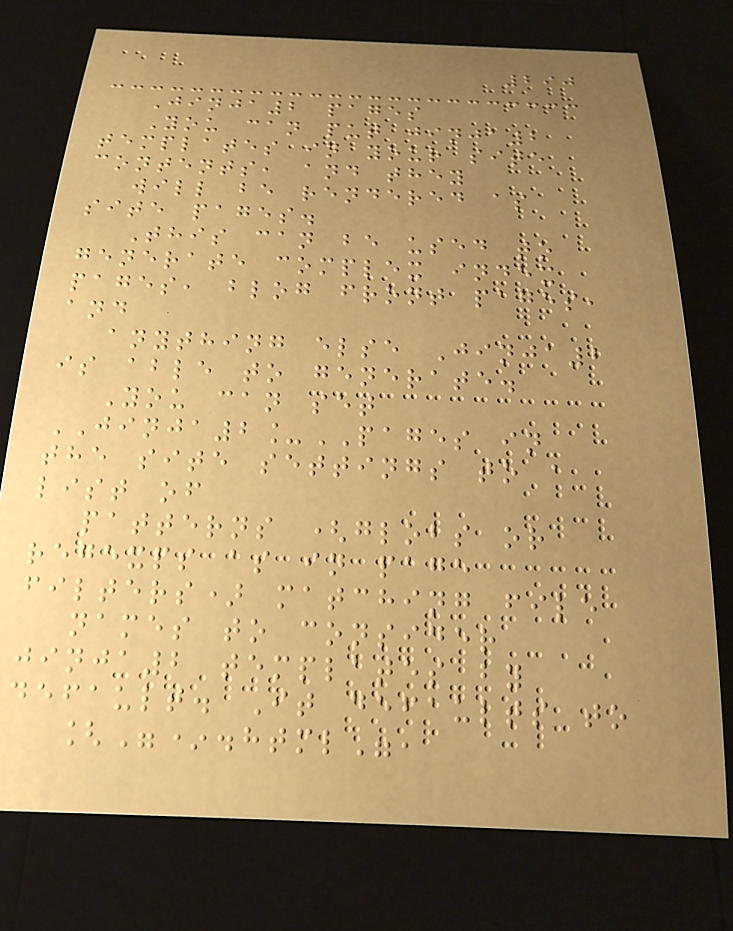290
Jinja2 pages
You can put jinja2
templates in your site
contents, and they
will be rendered as
site pages.
This can be used to
generate complex index
pages, blog front pages,
and
anything else Jinja2
is able to generate.
You can set
JINJA2_PAGES in
the site settings to a
list of
patterns (globs or
regexps as in page
filters) matching file
names to consider
jinja2 templates by
default. It defaults to
["*.html",
